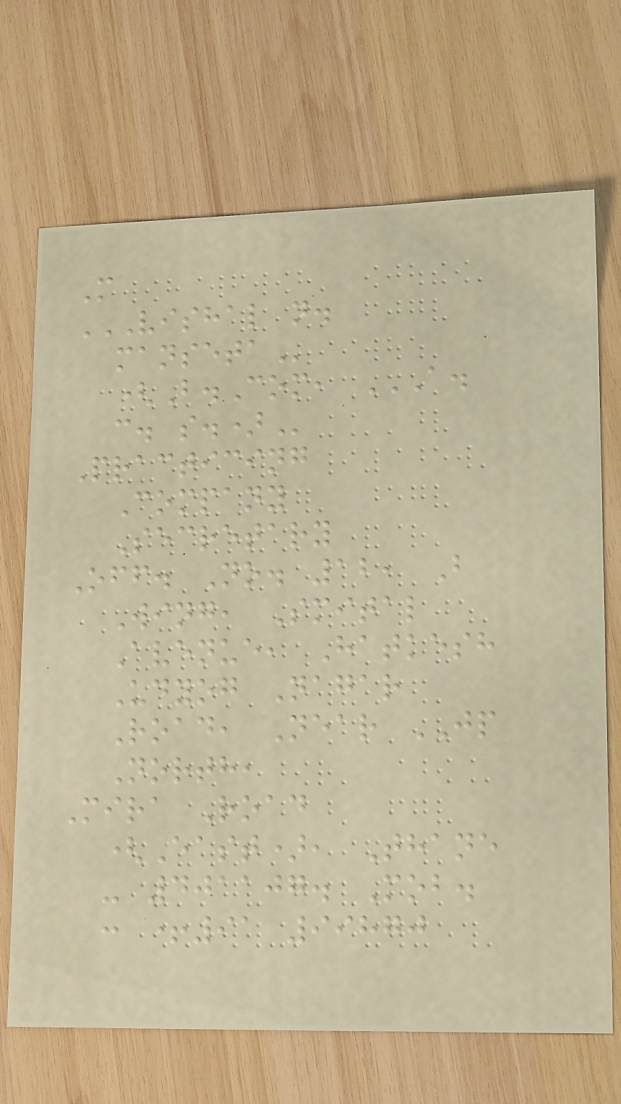M
VISHAL N.
MANSETA
(B.Com, A.
C. S.)
Practicing
Company
Secretary
Off. No. 12, B
Wing, Smital
Avenue, Hatkesh
Udyog Nagar
Road, Near JP
North,
Mira Road
(East), Thane
- 401107. Mob.
: +91 99870
